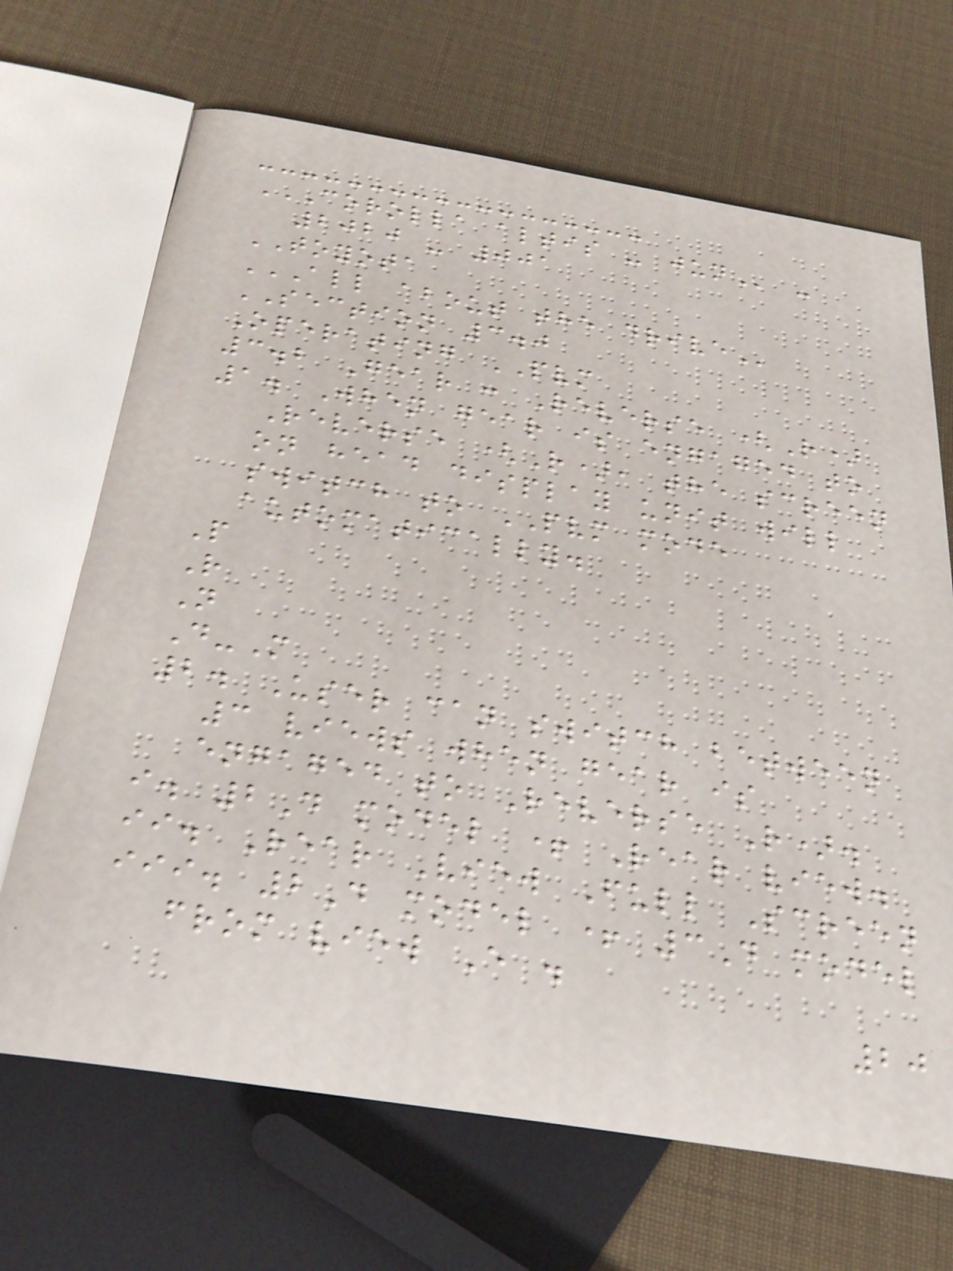COROLLA ALTIS - JUN -
2020 - 001
TOYOTA
ALL ABOUT THE DRIVE
SECTION 3.0
Operating PVM
3.2 Gear : Reverse (R)
1. When gear is engaged to
Reverse (R), the screen
on head display unit will
switch to PVM mode
automatically.
P
R
N
D-M
2. User can switch between
3 views when gear is
engaged to Reverse R).
i. 2D model + Rear view.
ii. Rear View Full Screen
iii. 2D model + 3D model
from view E .
20
